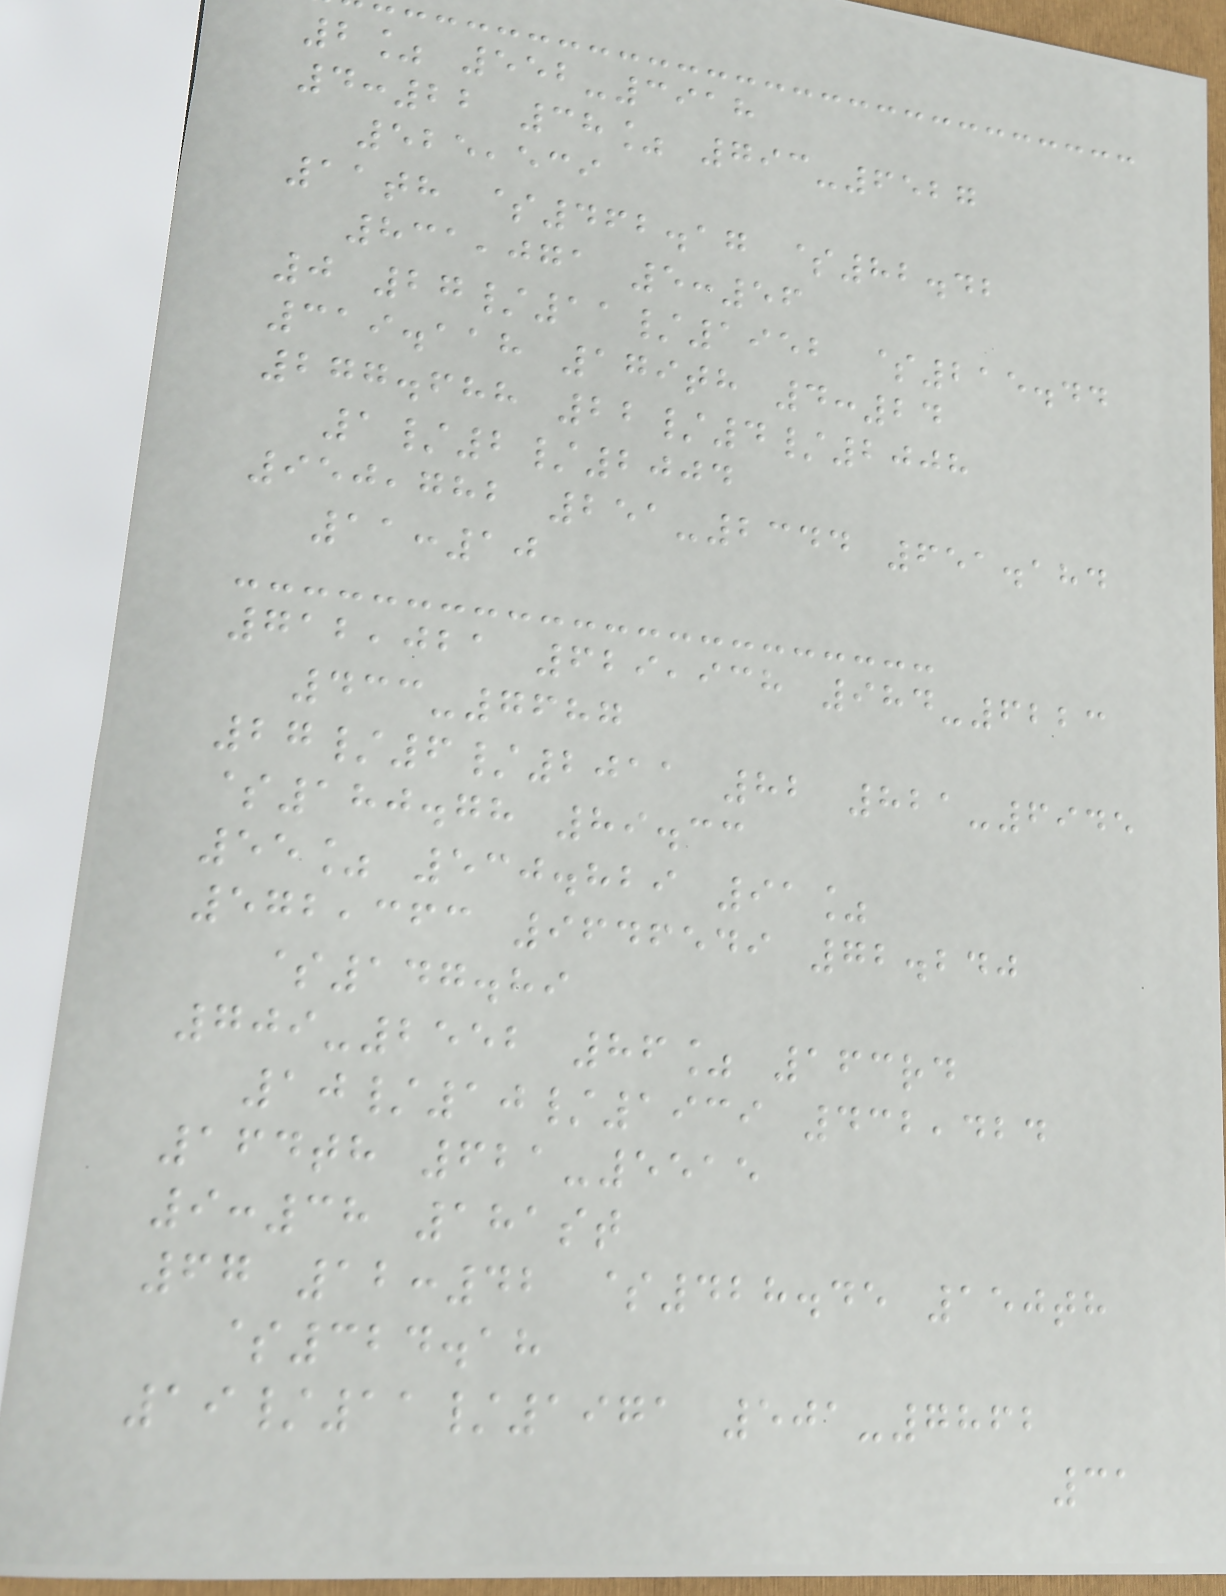2% 552-3918
4:22 38% 793-6527
525,539
11th $462.17 $82.42
831,071 5:56
0 27/11/1952 $215.44
319.118 179th 4:24
277.688 22/4/2008
1/2/2004
950,782 251-2344 651.184
11:10
712,021 629,938 984-6223
433-7687
27/6/2011 82 821-6945
$180.78 89.33
55% 530.829 91%
572,363 9646549 72.240
$147.89
709-2552 86% 163rd
10/10/1939 432,424
164th 621-5515
9:38 181st
67 12:42 $428.45 150th
$324.18
19/11/1971 501-7862
31
